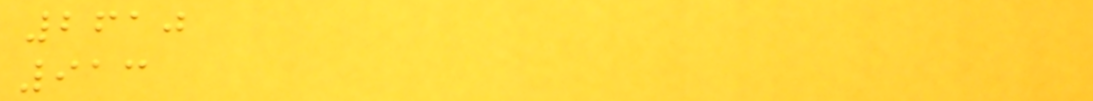2610
913
